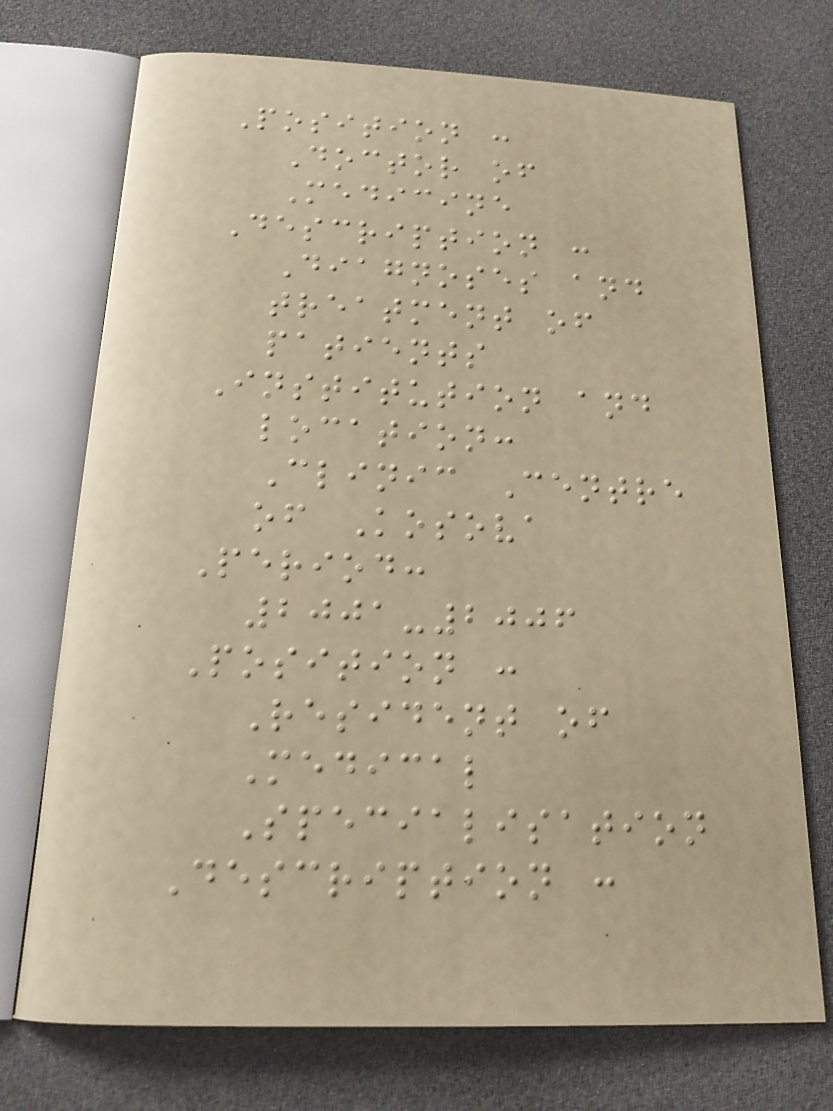Position :
Doctor of
Medicine
Description :
Diagnoses and
treatment of
patients
Institution and
location:
Clinic Centre
of Kosova
Period:
2001-2006
Position :
Resident of
Medical
Specialisation
Description :
